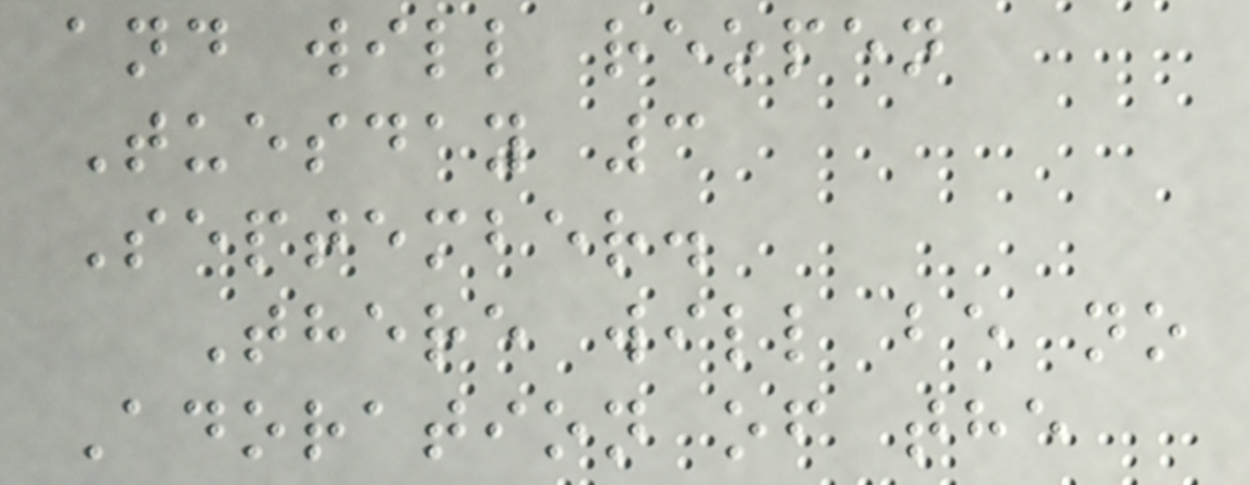and will reopen
Tuesday 3
September.
There will be no
Adoration of the
